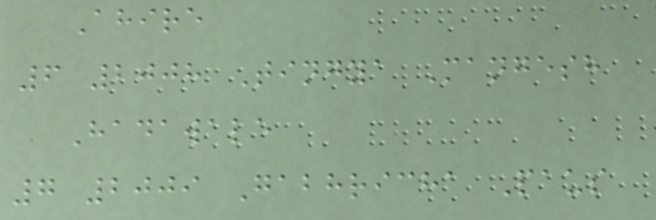Ahire
6 2008 Tingya Mangesh
Hadawale
7 2009 Gabhricha Paus
